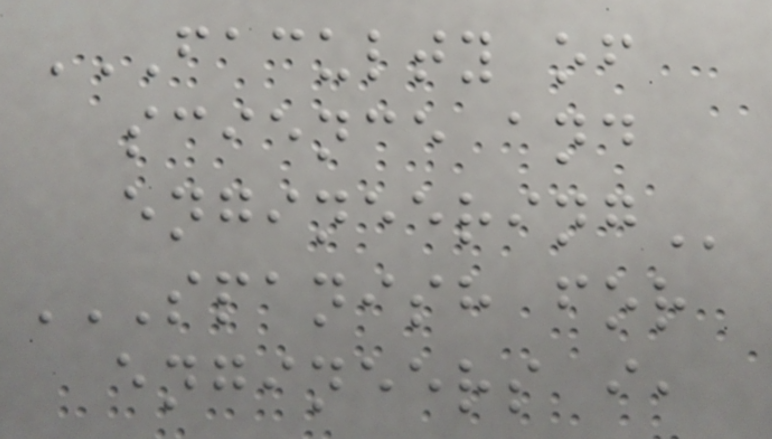FACULTY OF
SCIENCE AND
ENGINEERING
SPANISH FOR
ENGINEERS I,
